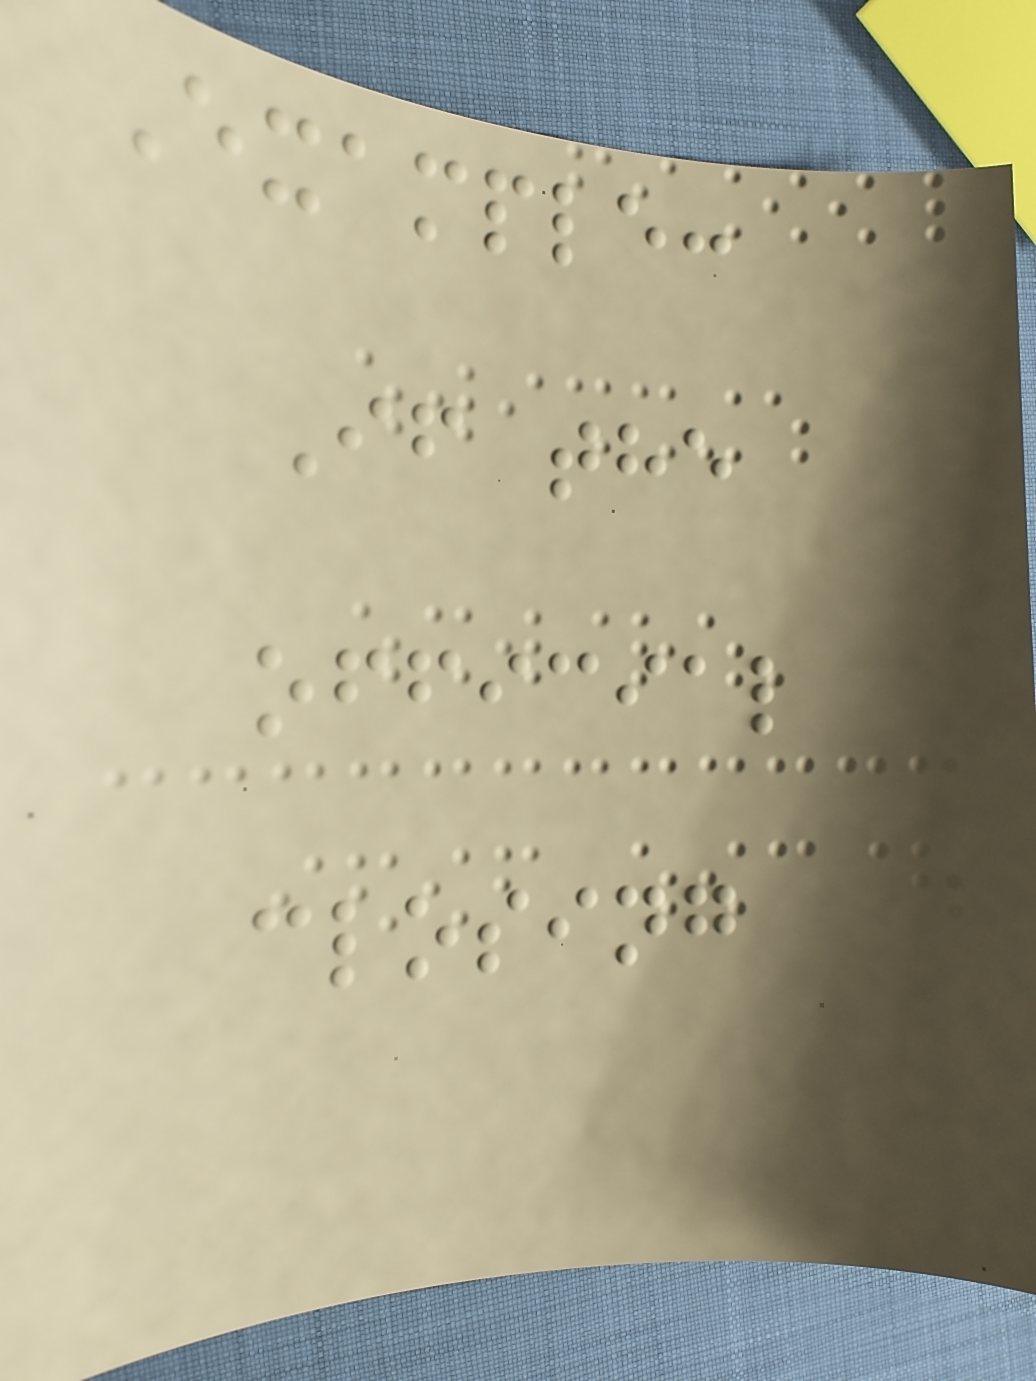Example:
If the
official
closing
